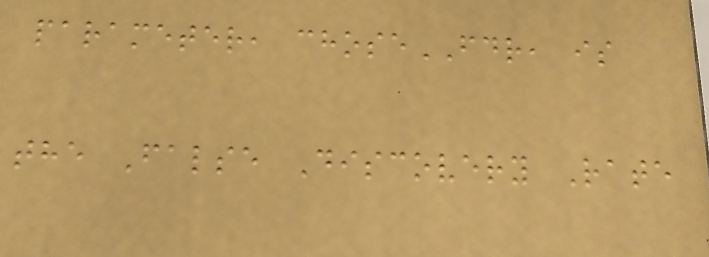parameter, choseFDR, is
the False Discovery Rate
